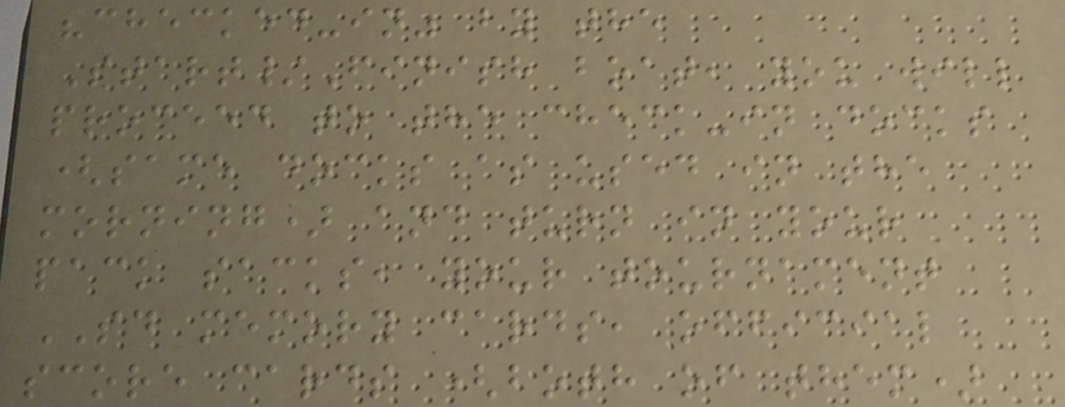"checked-in" by the
Start/Finish boat, you will
proceed to the check-in docks
(same docks as used in the
morning) and turn in your
pack sacks, your tournament
SD memory cards, official
score cards (both of them)
